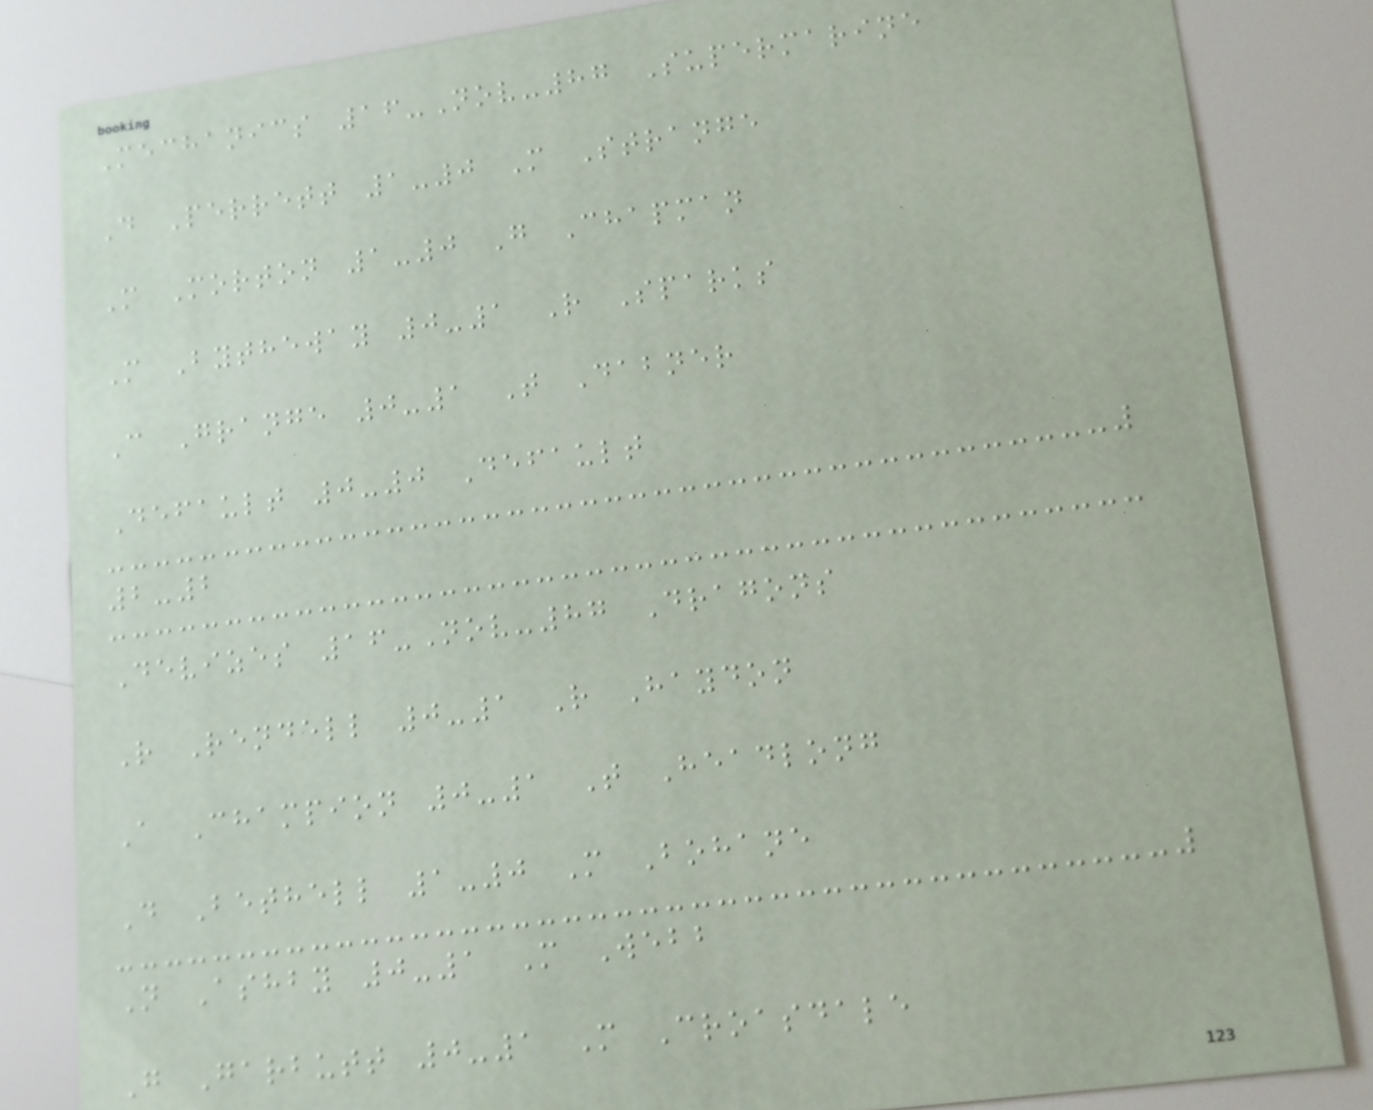Mechanics 16-Nov-87 Supermarine
D Perrett 1-0 M Strange
M Morton 1-0 G Chapman
M Bytheway 0-1 R Sparks
C Grange 0-1 T Dabner
Default 0-0 Default
2-2
Devizes 16-Nov-87 Dragons
R Rendell 0-1 R Haydon
A Champion 0-1 T Headlong
D Bethell 1-0 M Bohane
N Ashby 0-1 M Webb
G Garbutt 0-1 M Croasdale
